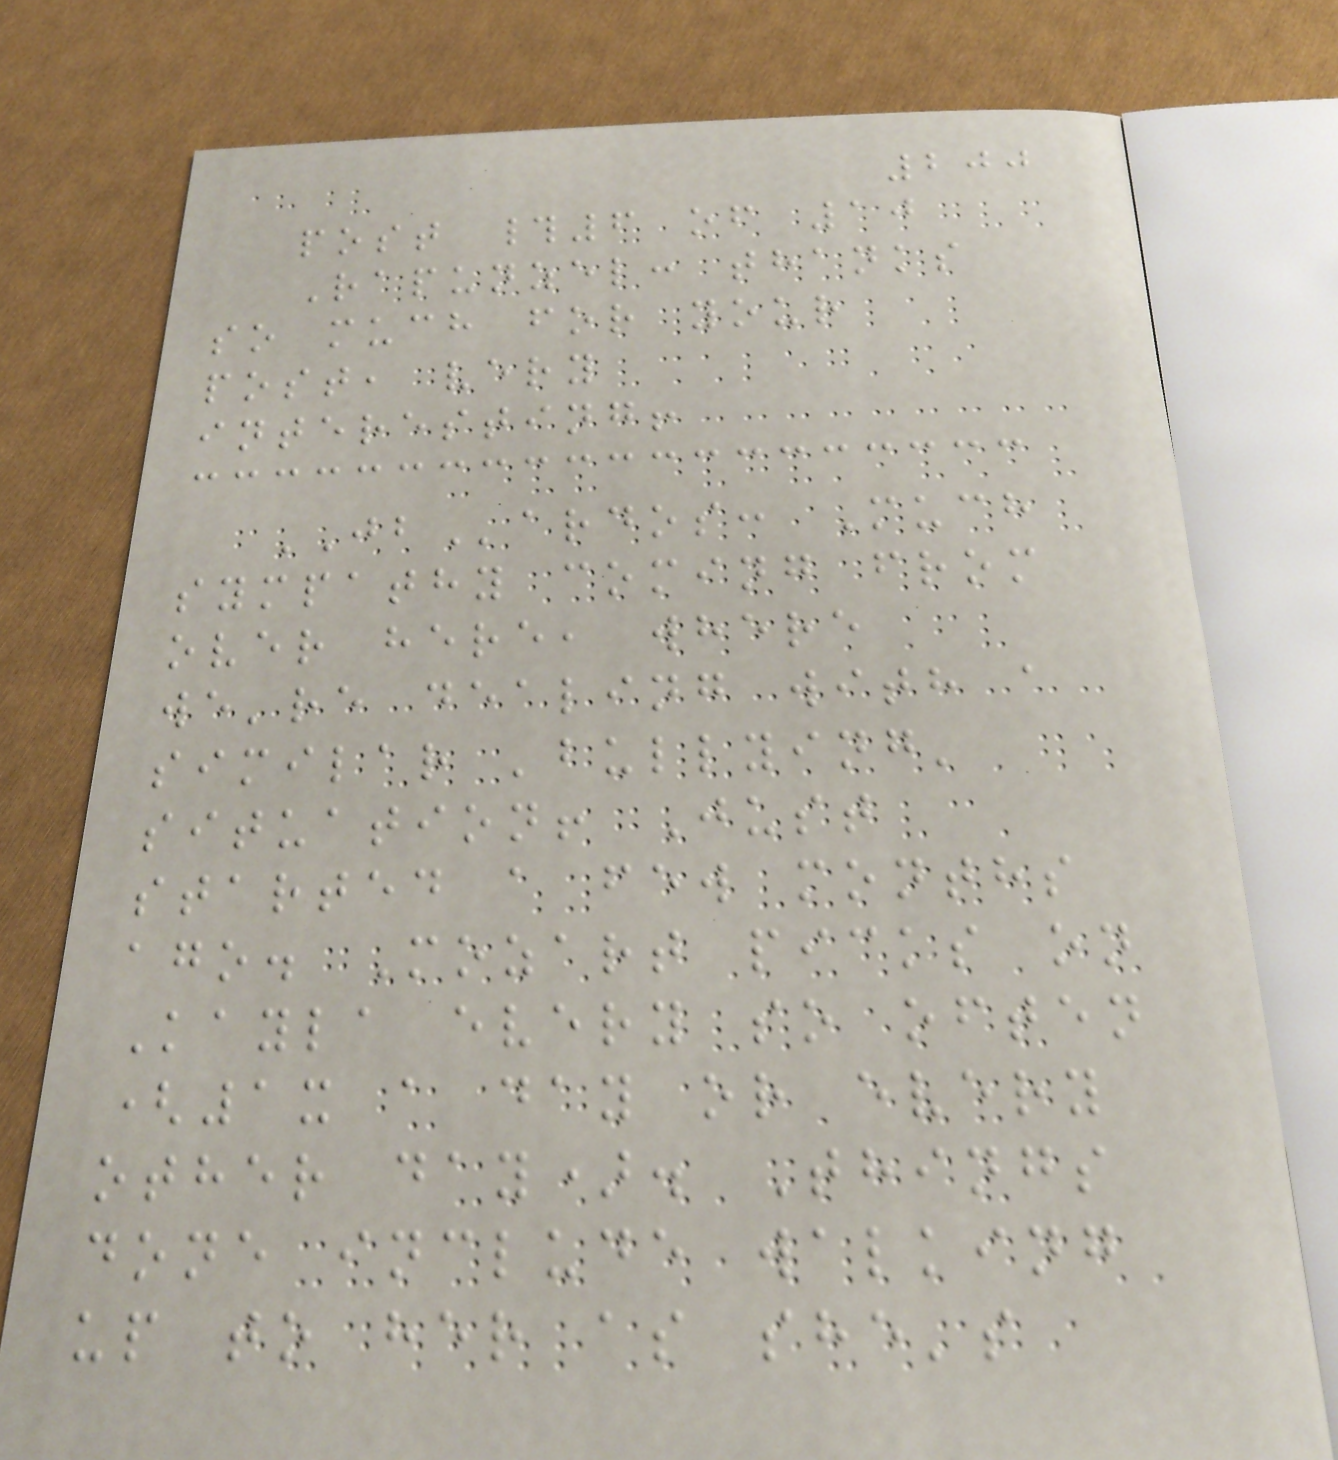200
post #6 of 10
Rapunzel: thanks
so much for your
post, very
interesting!
JBardos: Much
sympathy coming from
over here, where
we're dealing with a
similar 'bullying'
situation! Just
started a few months
ago. Mozart picks on
Kayla every so often
(1x a day or every
other day). Things
done include walking
up to her as she's
